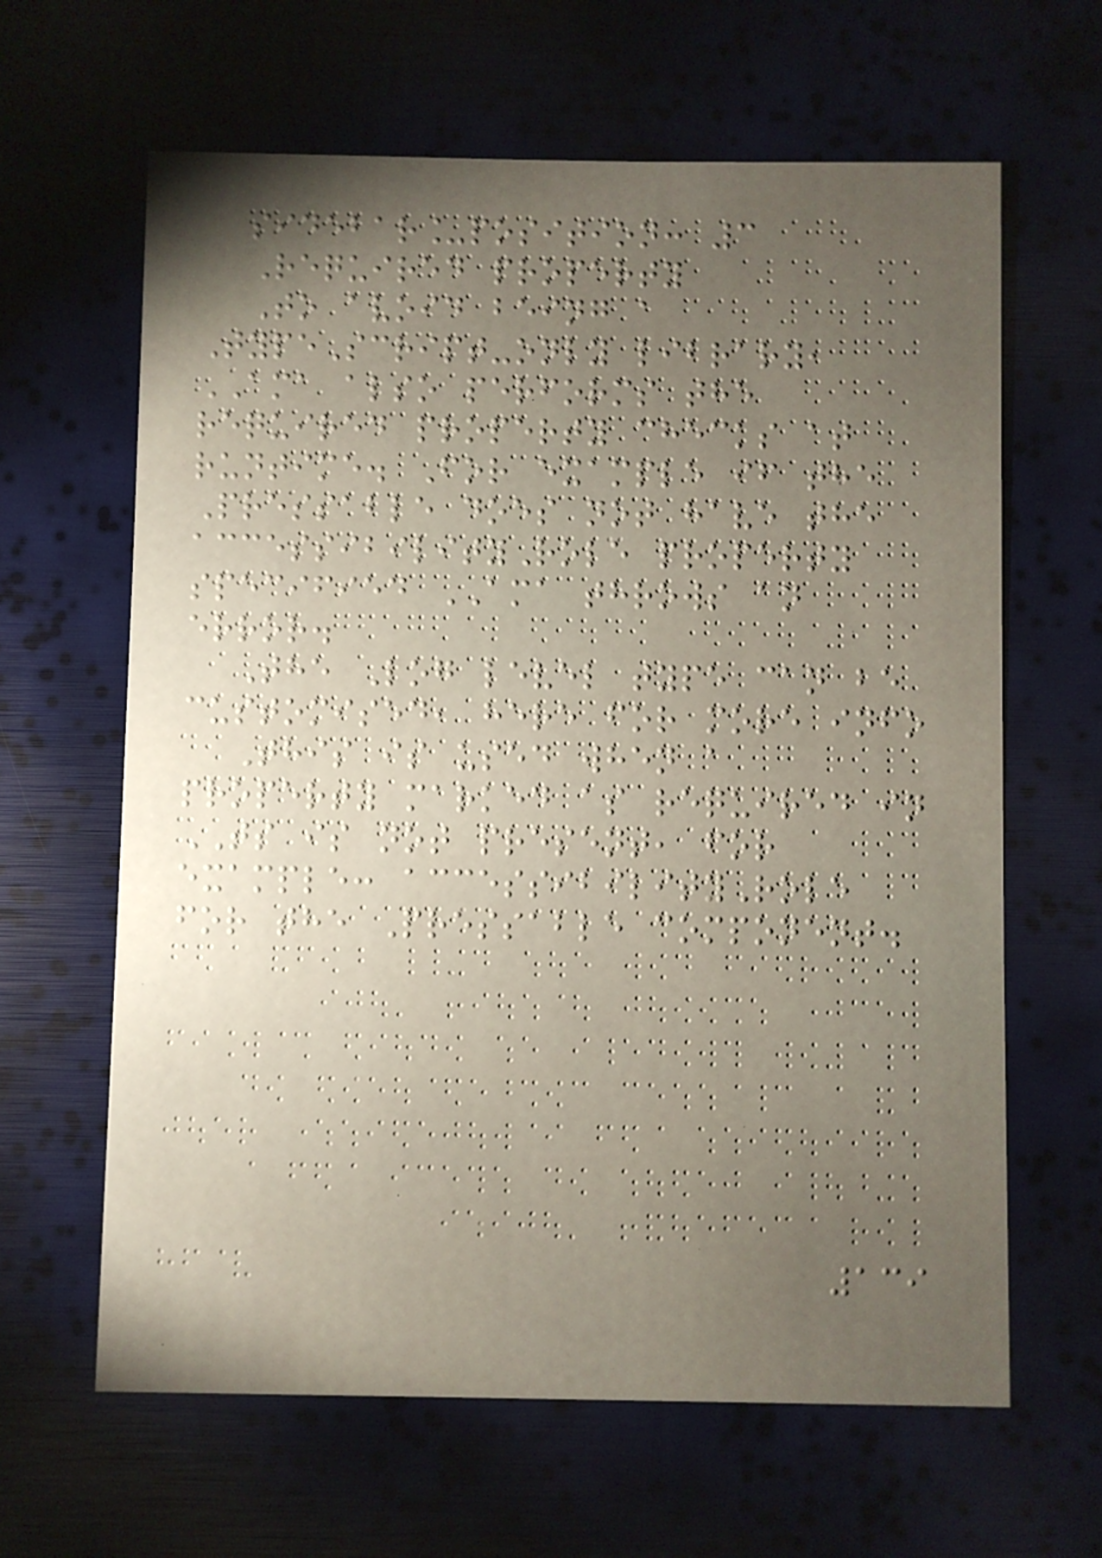sidebar_position: 3
Required property
To avoid being a
TypeScript-only library,
AMA also performs the
required property checks at
runtime. For example if the
Pressable does not have the
accessibilityRole property
specified AMA throws an
error.
The Log level type can be
customised, here for more info
This is used when a
property marked as required in
TS is not present, for
example: accessibilityRole
for the Pressable component.
139
